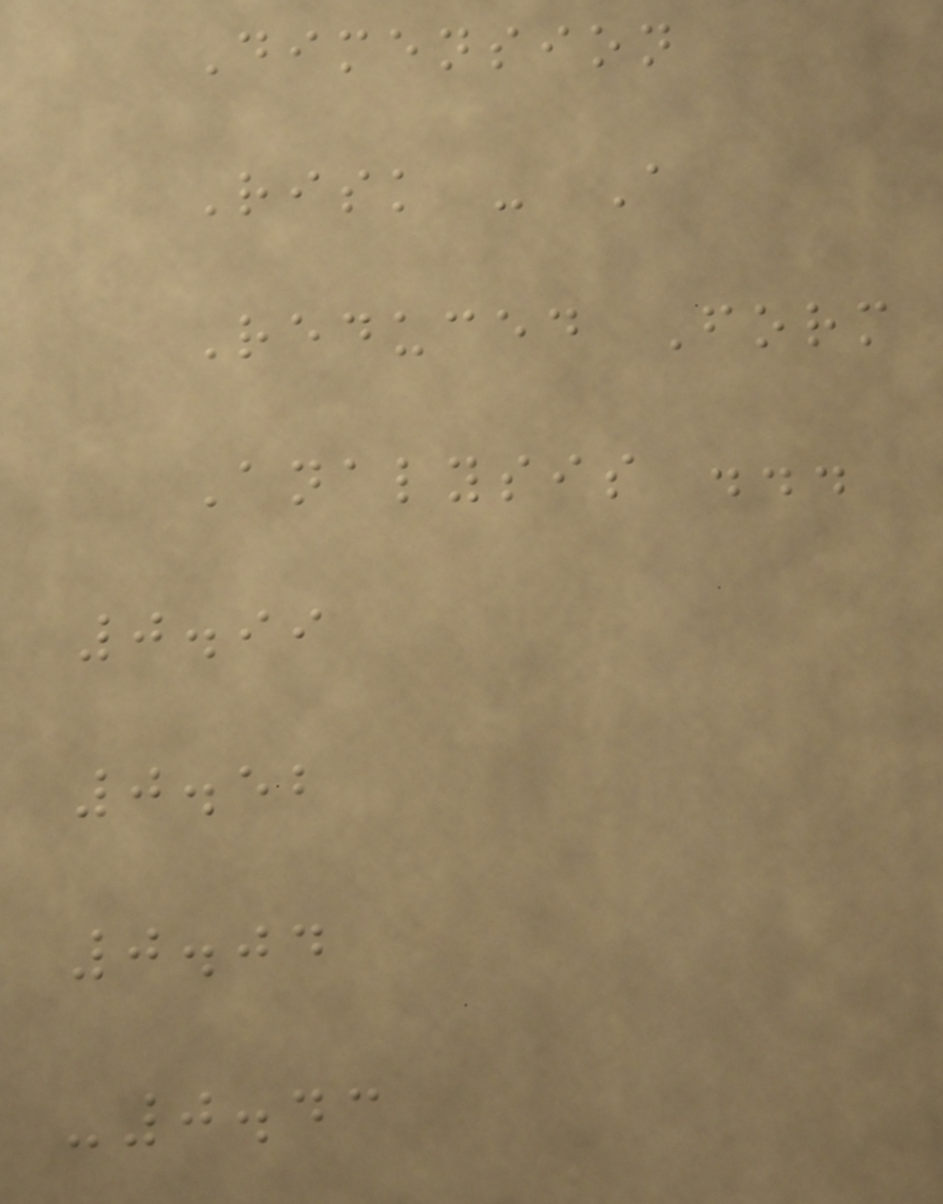Dimension
Risk - A
Reduced Form
Analysis ...
0.99
0.52
0.04
-0.43
